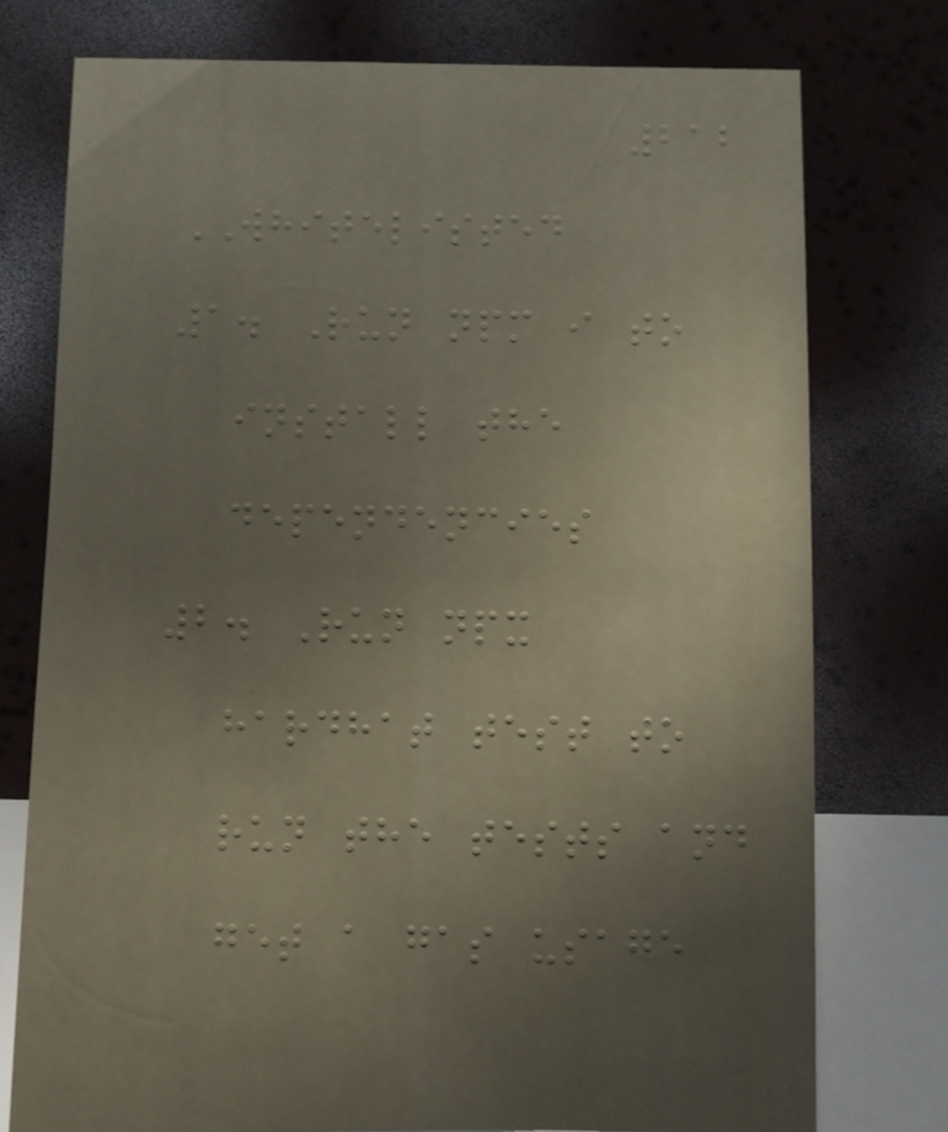212
WHITELISTED
1. Run npm i to
install the
dependencies
2. Run npx
hardhat test to
run the tests and
get a gas usage
